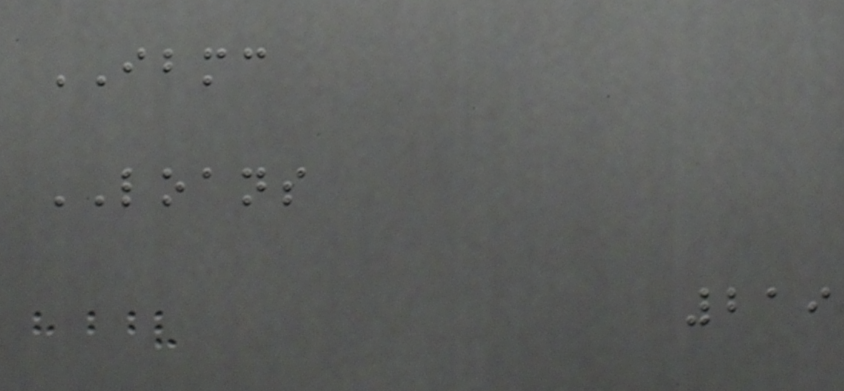IBMC
LOANS
219
